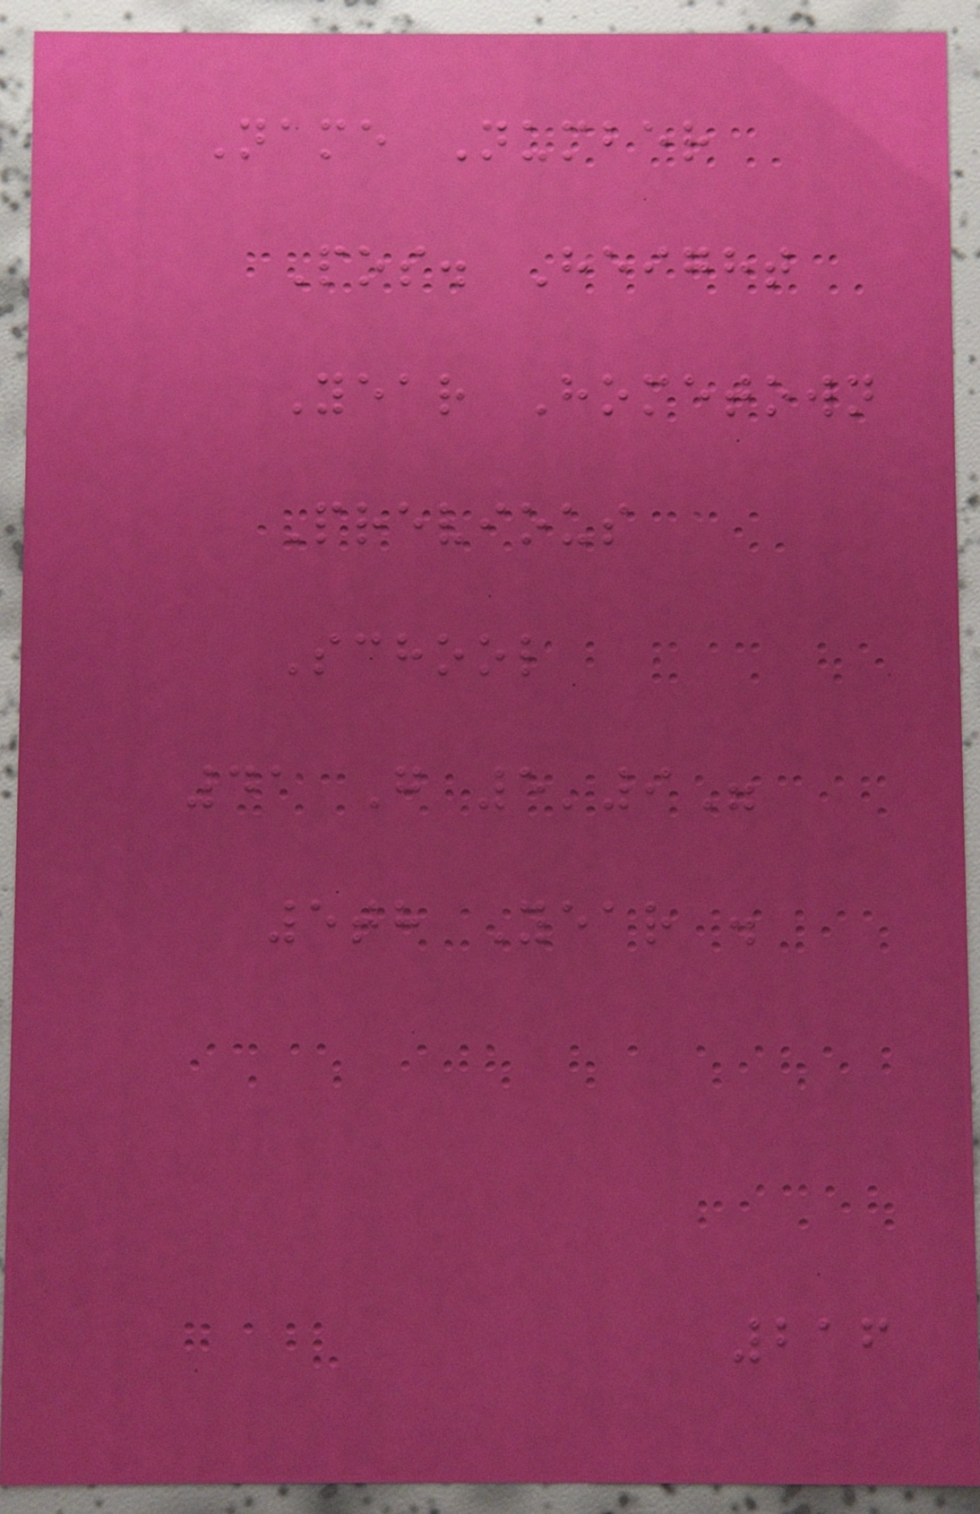Name Number
Pos. Height
Year Hometown
Previous
School
41 G 5'9"
5th Year .
216
